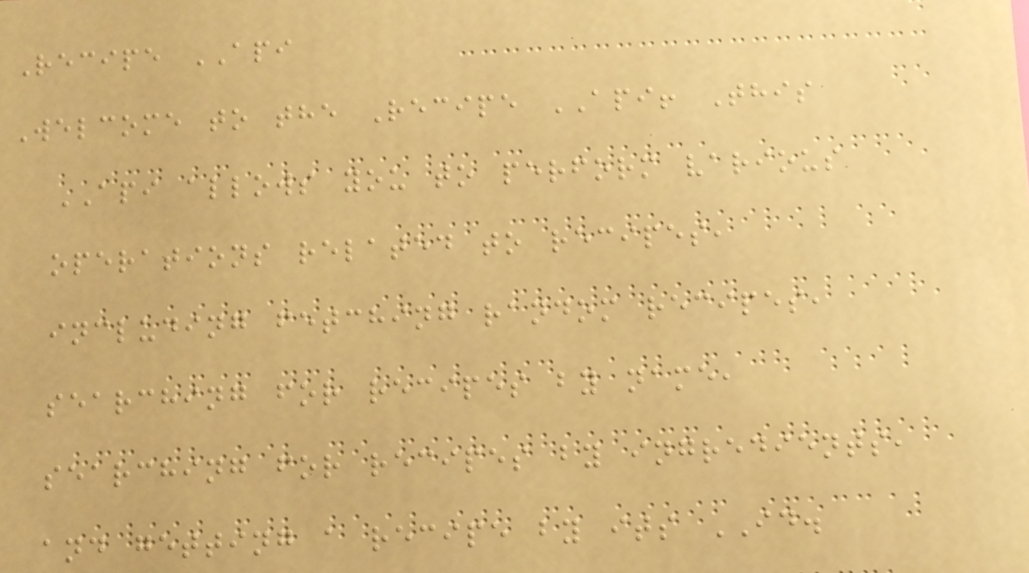Recipe API
Welcome to the Recipe API! This
API allows you to perform various
operations related to recipes,
including fetching random recipes,
searching for recipes by name,
searching for recipes by ingredients,
and getting a recipe by its ID.
